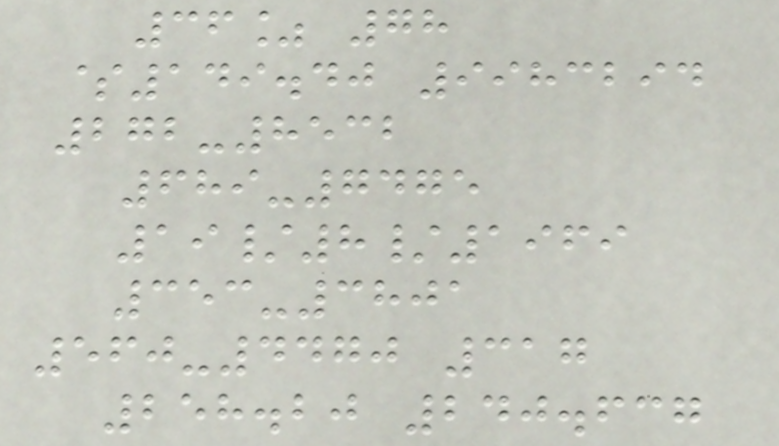36% 78
$149.40 9983294
272-8532
689-7475
19/8/1969
353-3801
560-4470 317
258.20 240.637
